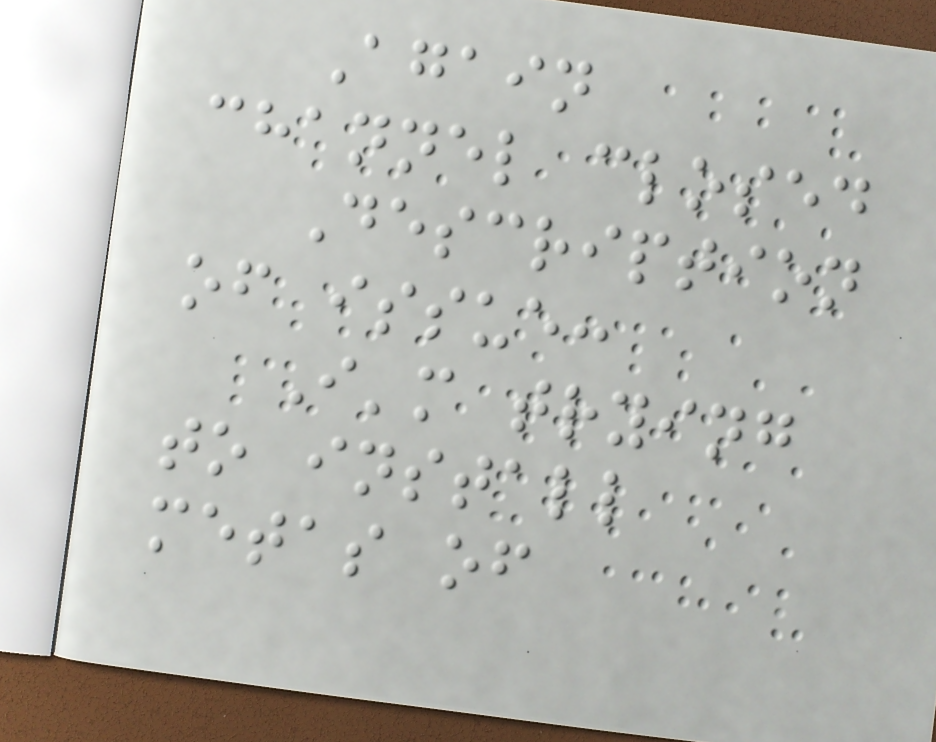Again
channel closed
Description
of issue:
I'm trying
to install
metas of
